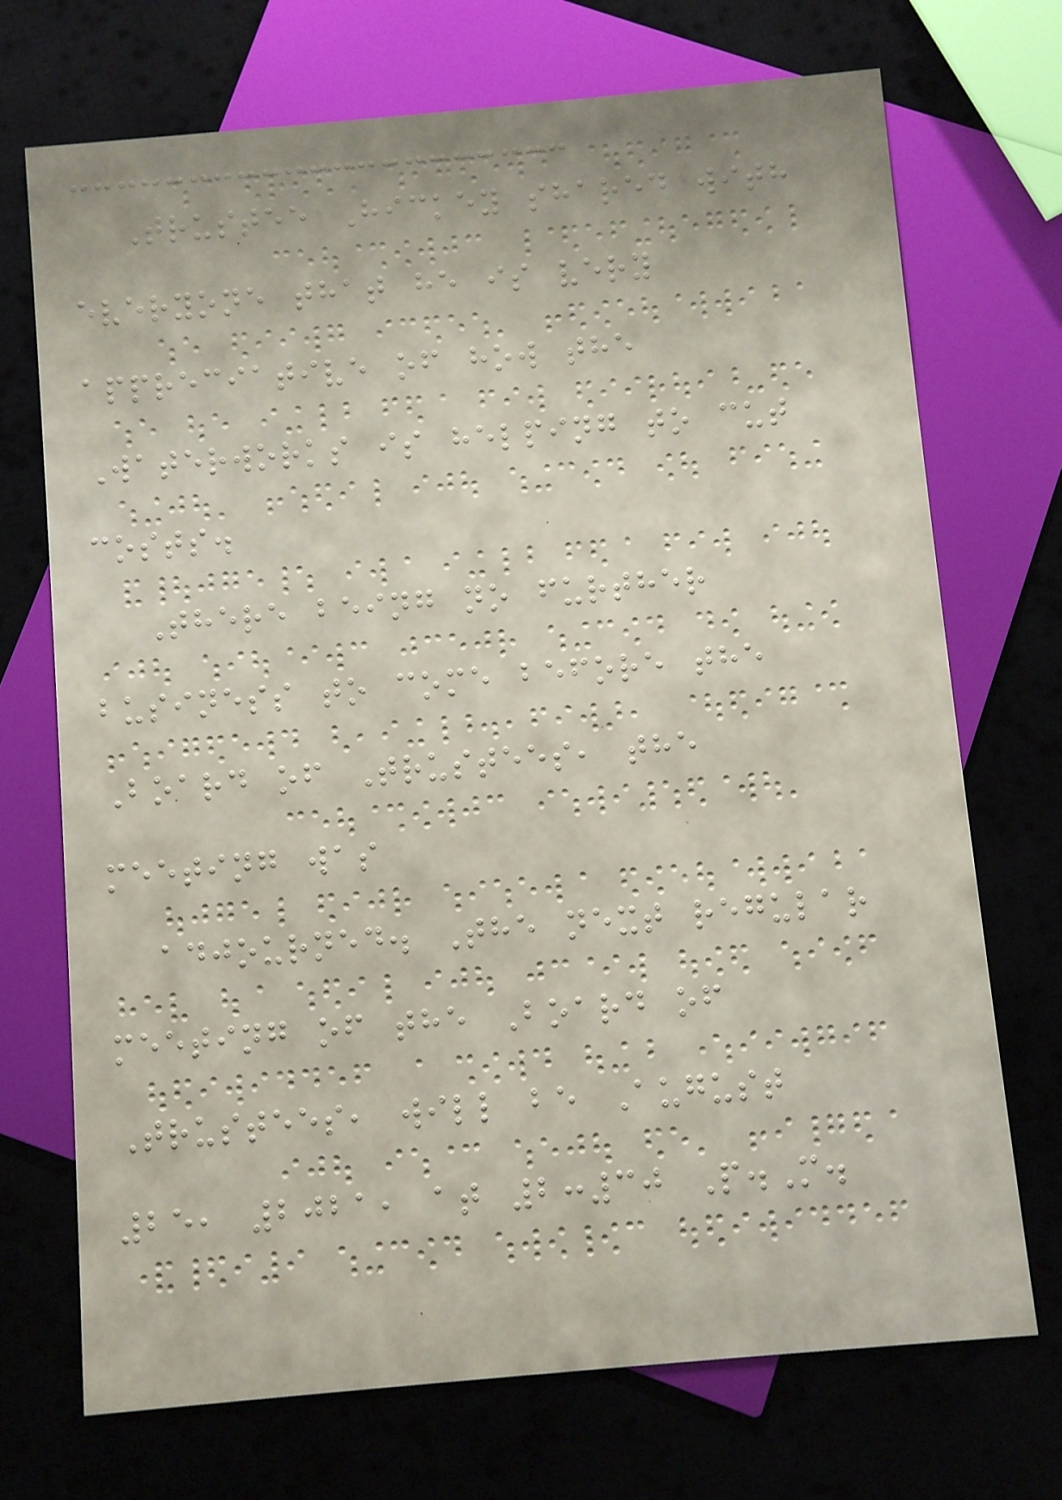Trustee Hickey shared with
everyone that he is very
appreciative of how the
Waterworks is helping to cut
costs.
There being no further
business to come before the
Board of Trustees, the
meeting was
adjourned. The next regular
meeting of the Board of
Trustees, will be August
25, 2021, at 2:30 P.M.
